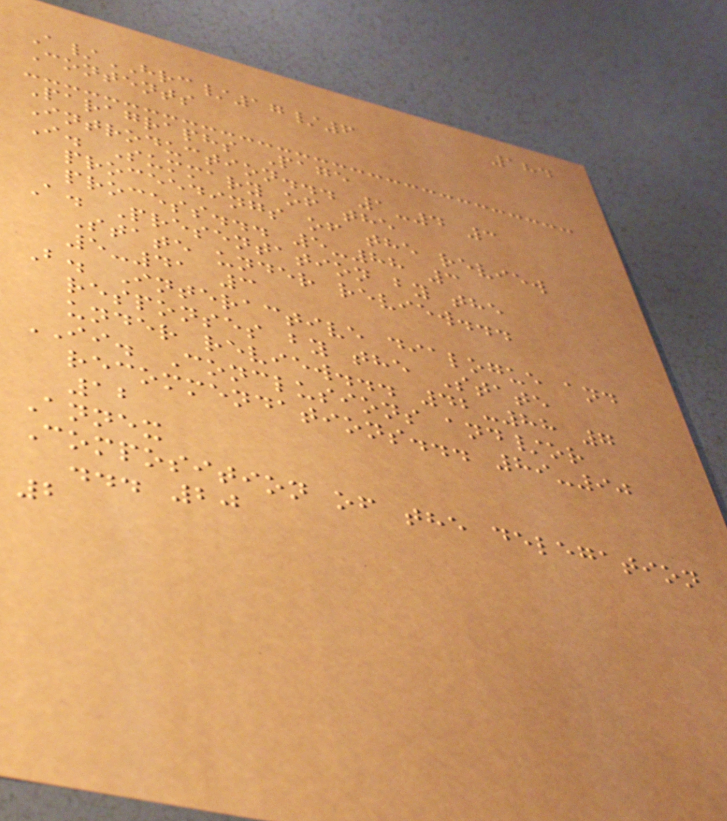184
A/HRC/17/6
Contents
Paragraphs Page
Introduction... 1-4 3
I. Summary of the
proceedings of the review
process... 5-88 3
A. Presentation by the
State under review...
5-41 3
B. Interactive dialogue and
responses by the State
under review... 42-88 7
II. Conclusions and/or
recommendations... 89-90
12
Annex
Composition of the delegation
... 20
2
